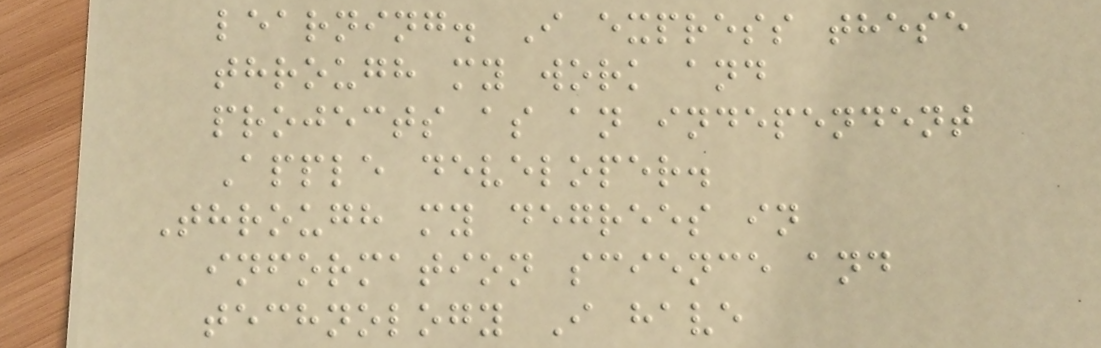learning. I express these
through my work and
projects as an independent
Apple developer.
Through my degrees in
information science and
technology I have
